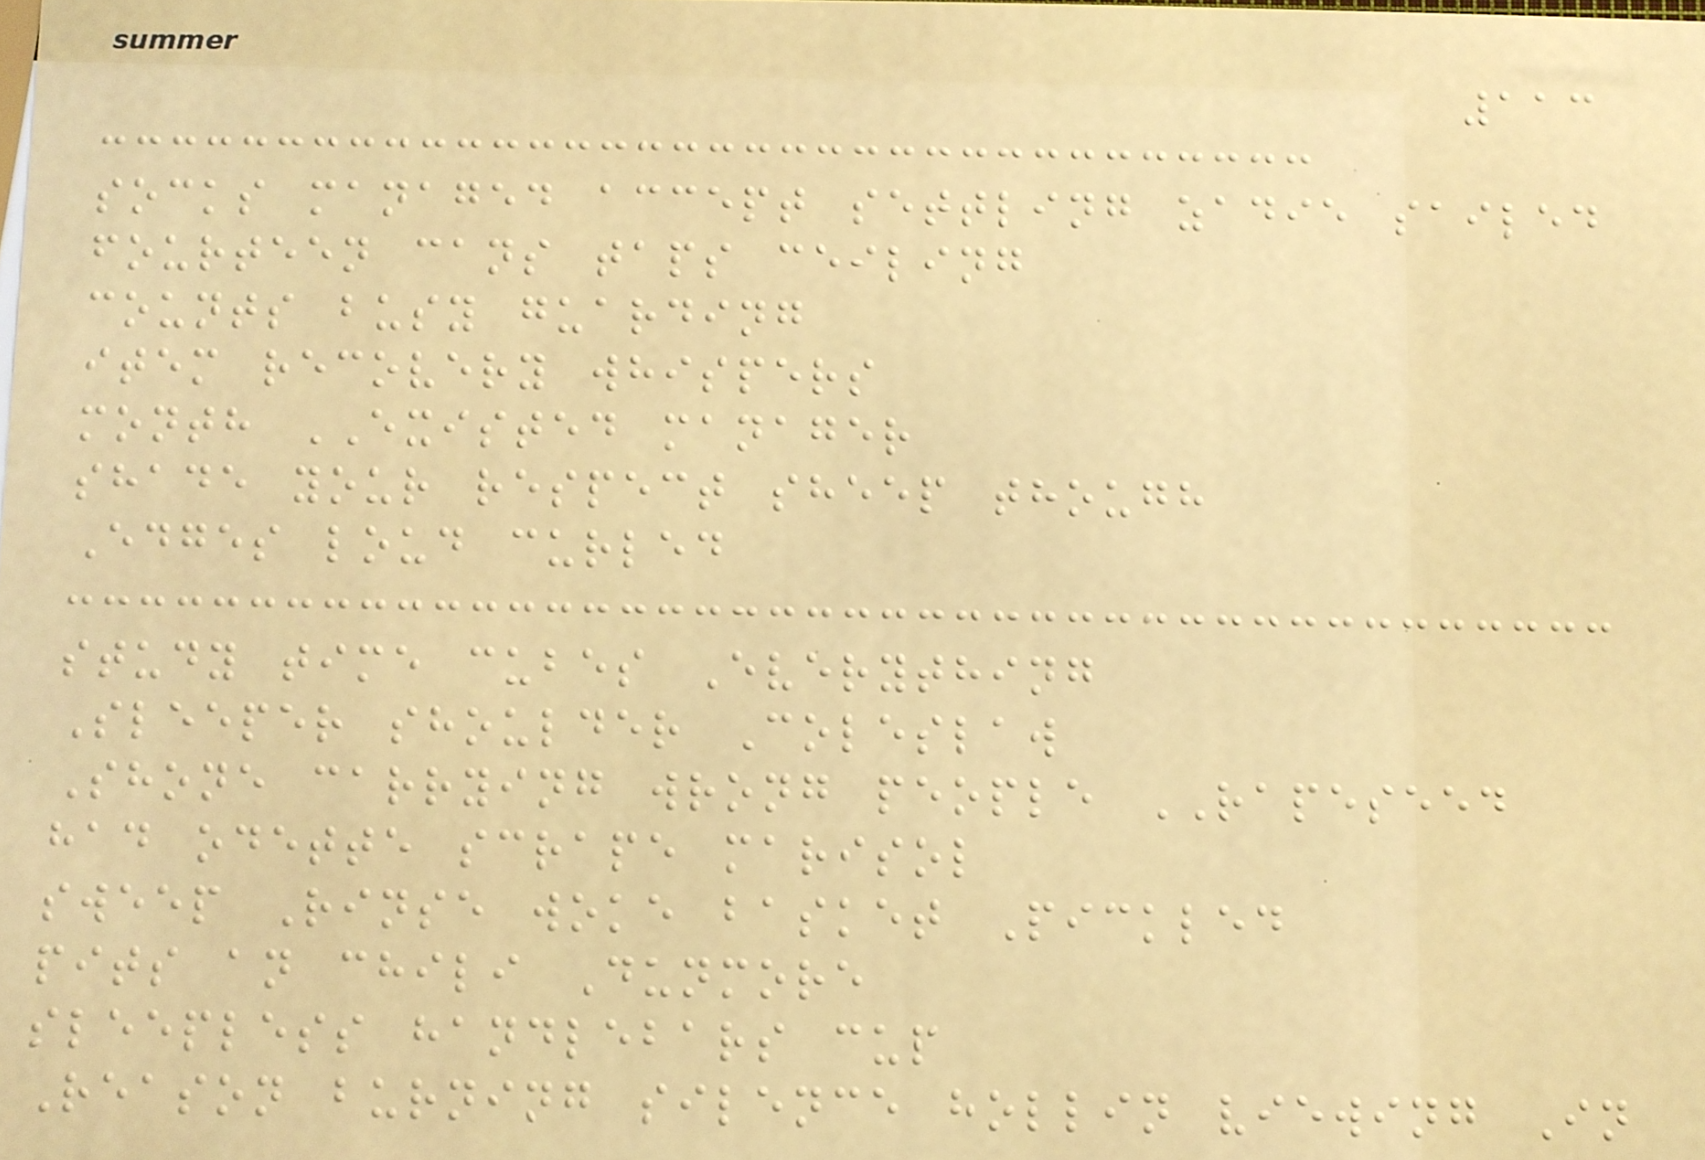113
socks managed accept settling zadie sailed
fourteen cans taps ceiling
counts busy guarding
item recovery whispers
month EXISTED manager
shade your respect sheep though
Edges loud curled
study time cubes Everything
Sleeper shoulder Coleslaw
Shone carrying wrong people RAPESEED
had odette scrape marisol
sweep Rinse woke basket Pickled
pits an chili Dunmore
sleepless handlebars cup
Reason burning silence hollin viewing In
